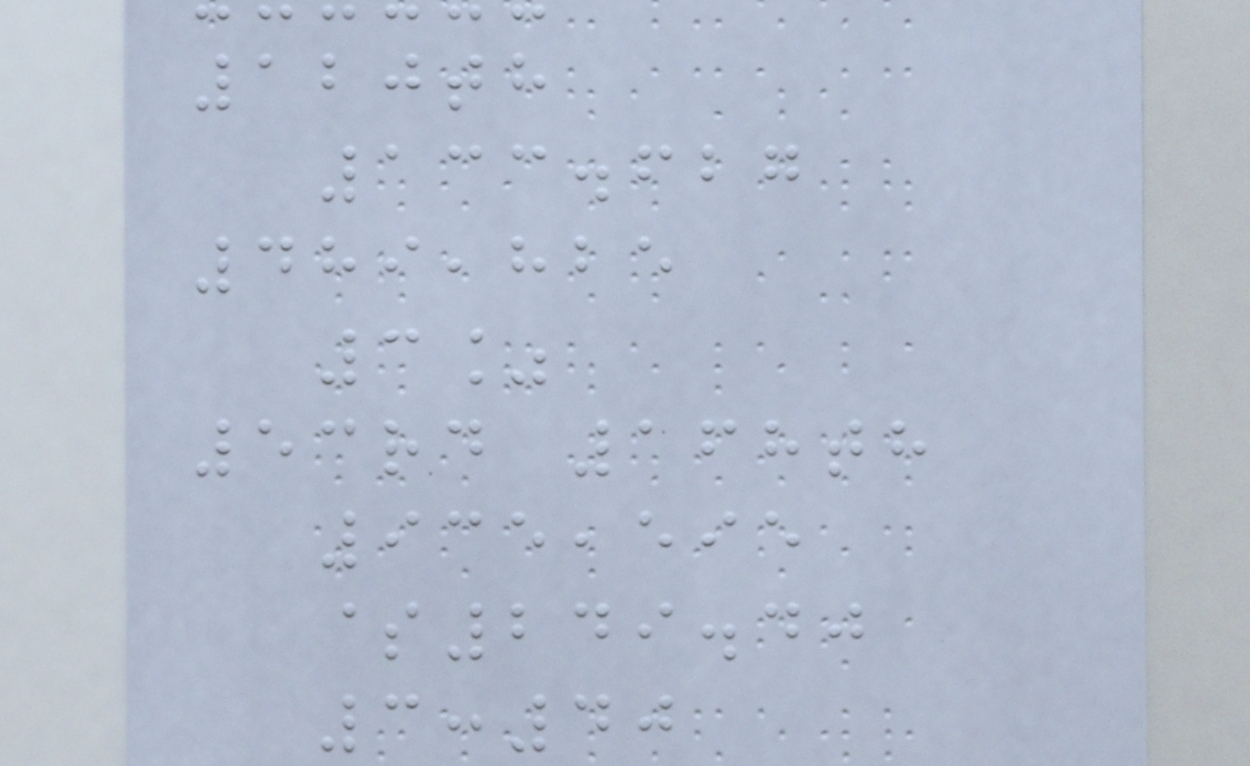120th
133.627
489,825
3%
53rd 168th
935,595
$249.40
3:40
